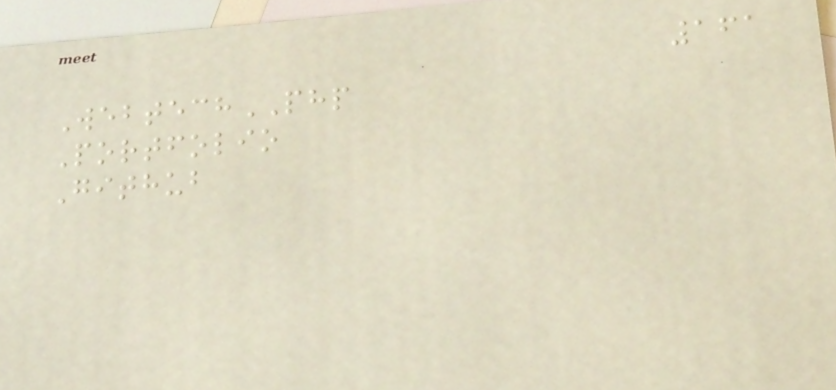161
WebtechPHP
Portfolio
Github
